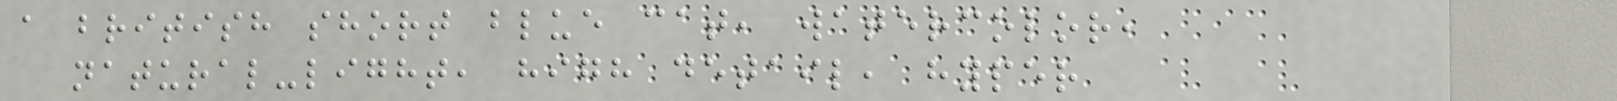a british short blue cat, watercolor,
natural-light, high detail, hyper
